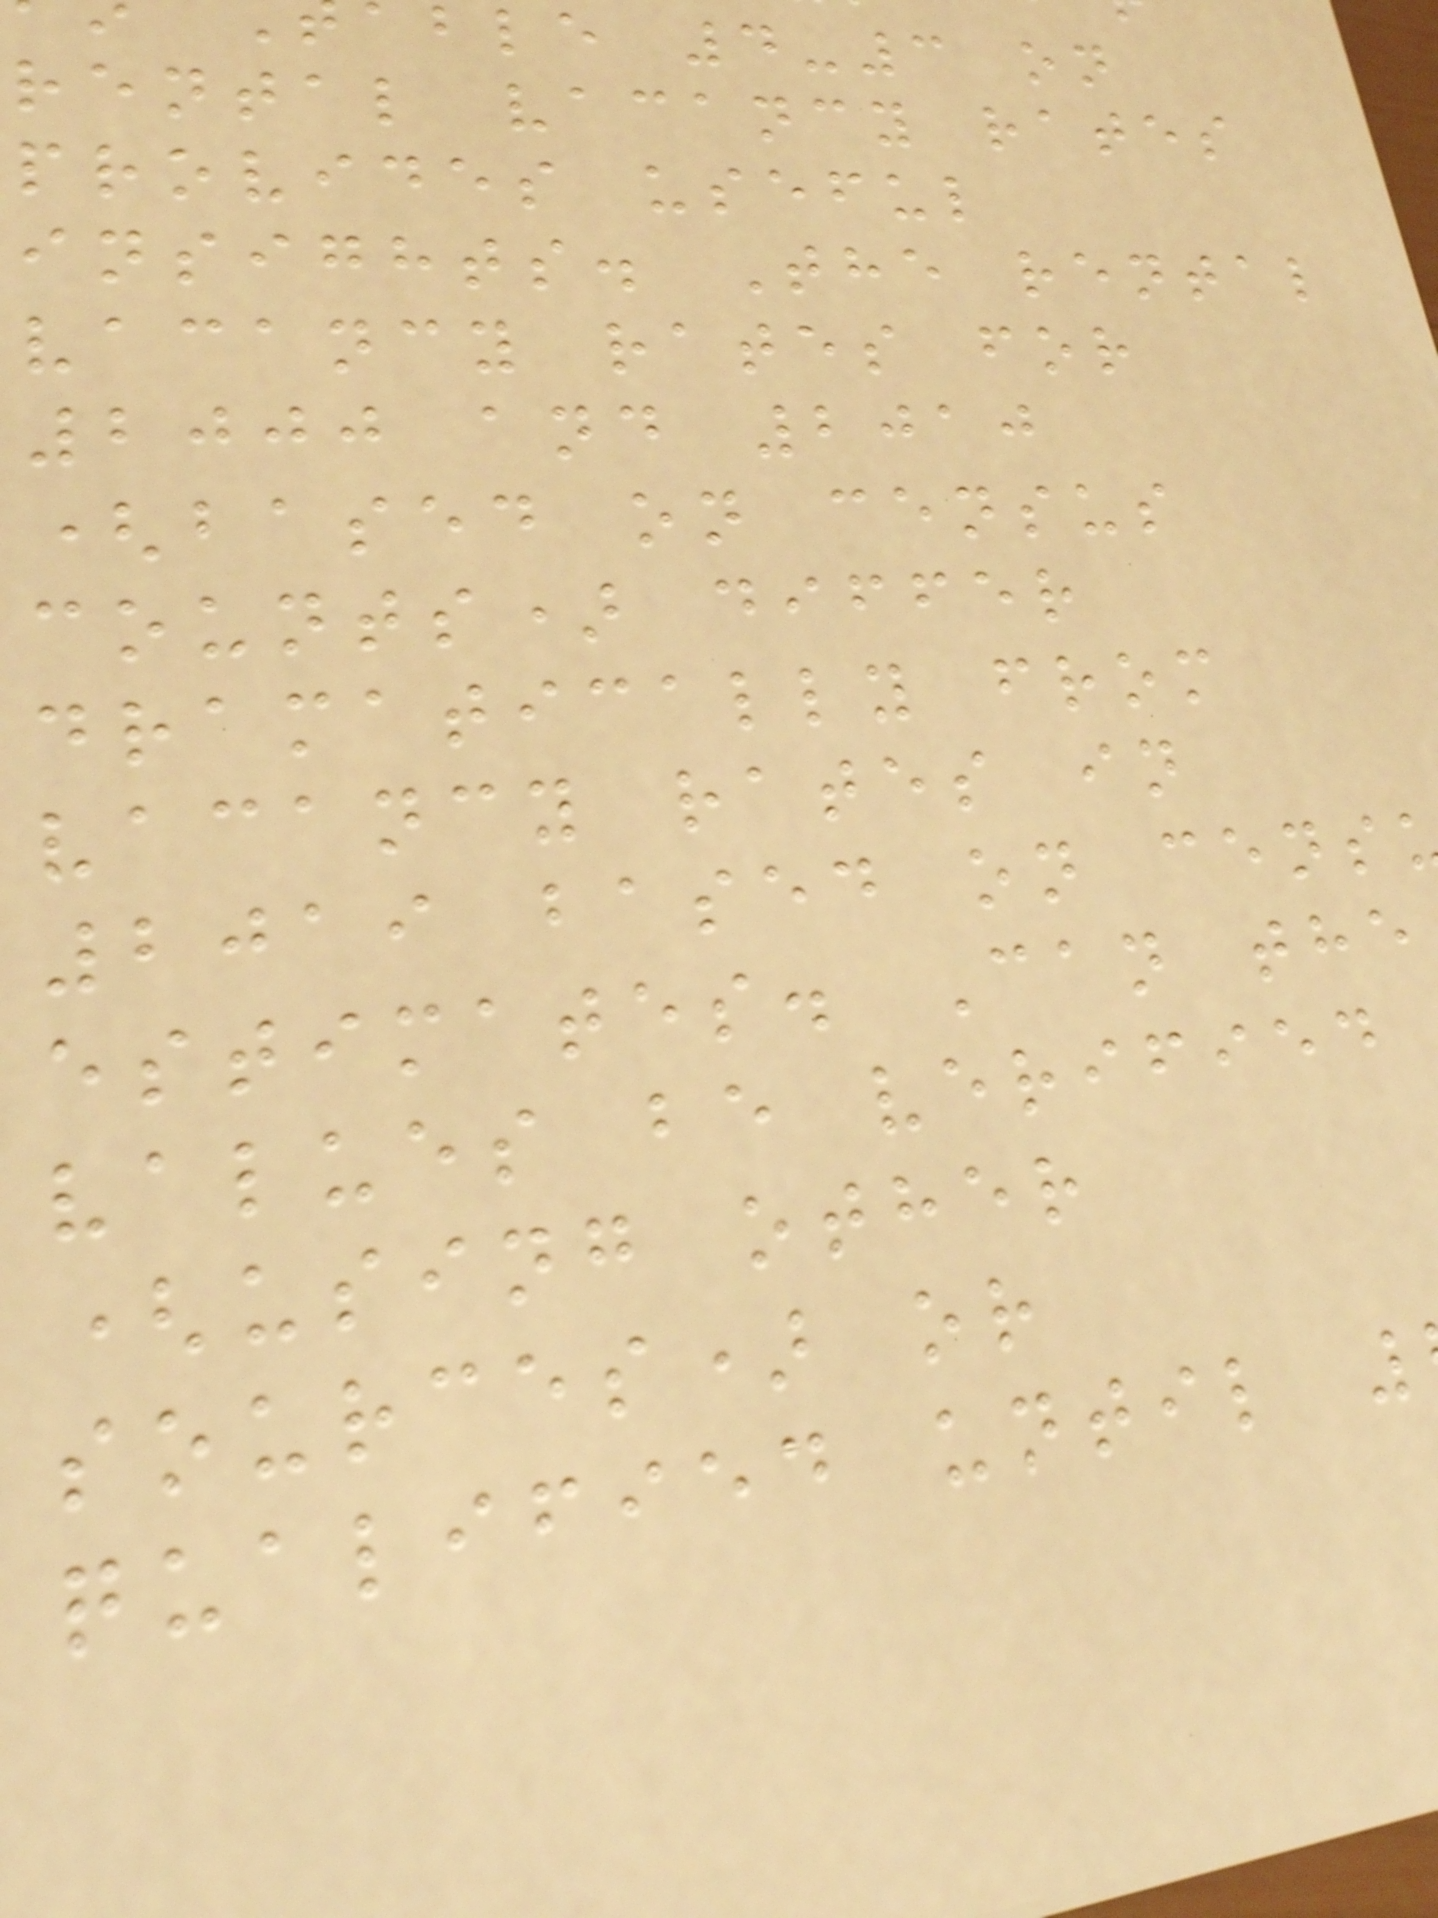ble 4-3 on
rental vacancy rates
provides useful
insights. The rental
vacancy rates for
2000 and 2010
(based on census
counts) differ
dramatically from
vacancy rates in
2019 based on cens
estimates. Can the
values be verified
(using other
sources) or
qualified until
